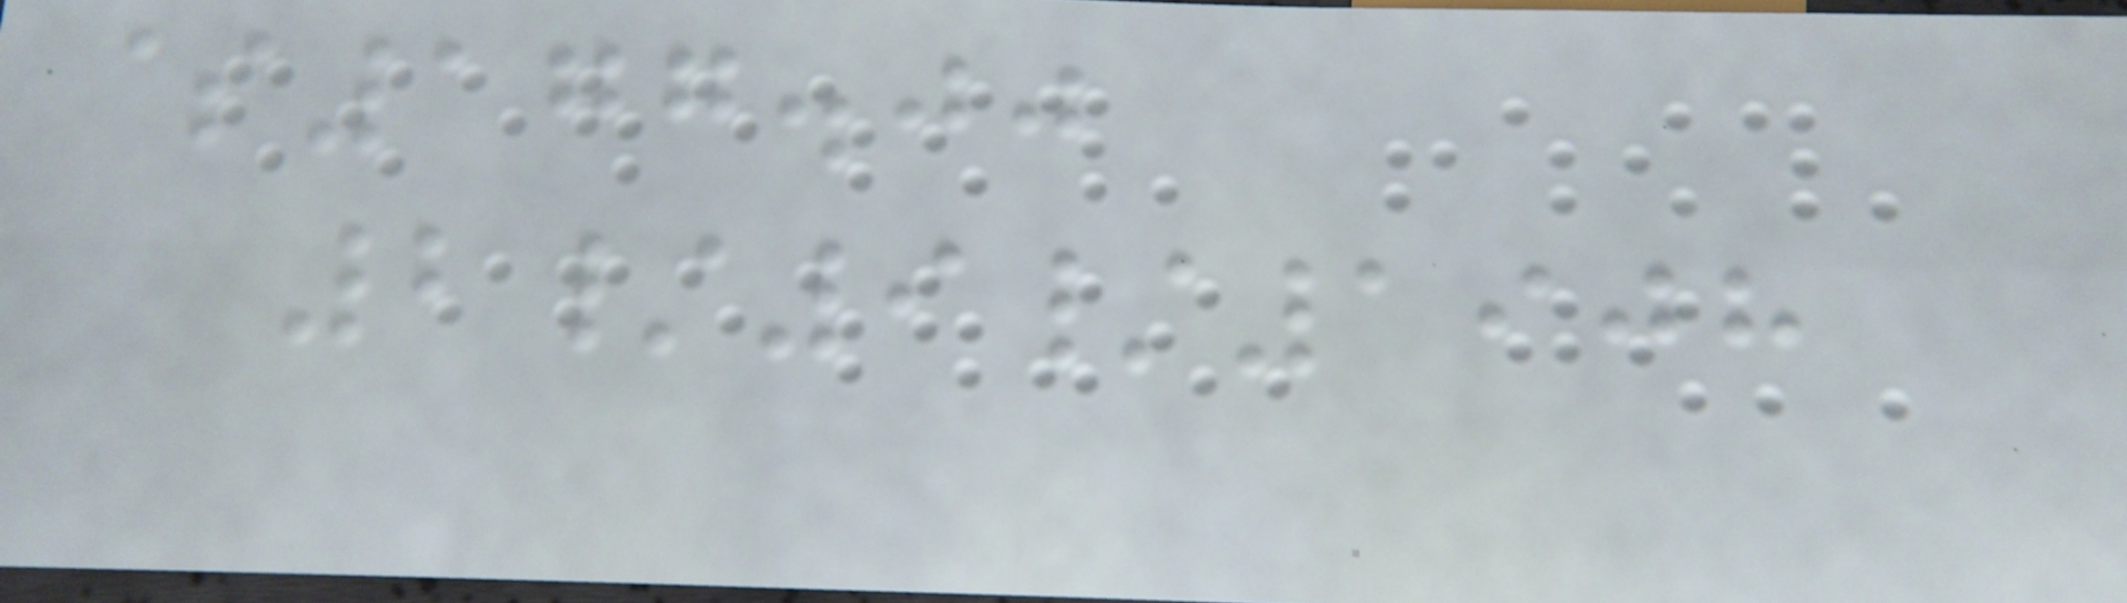$177.00
2/9/1908
